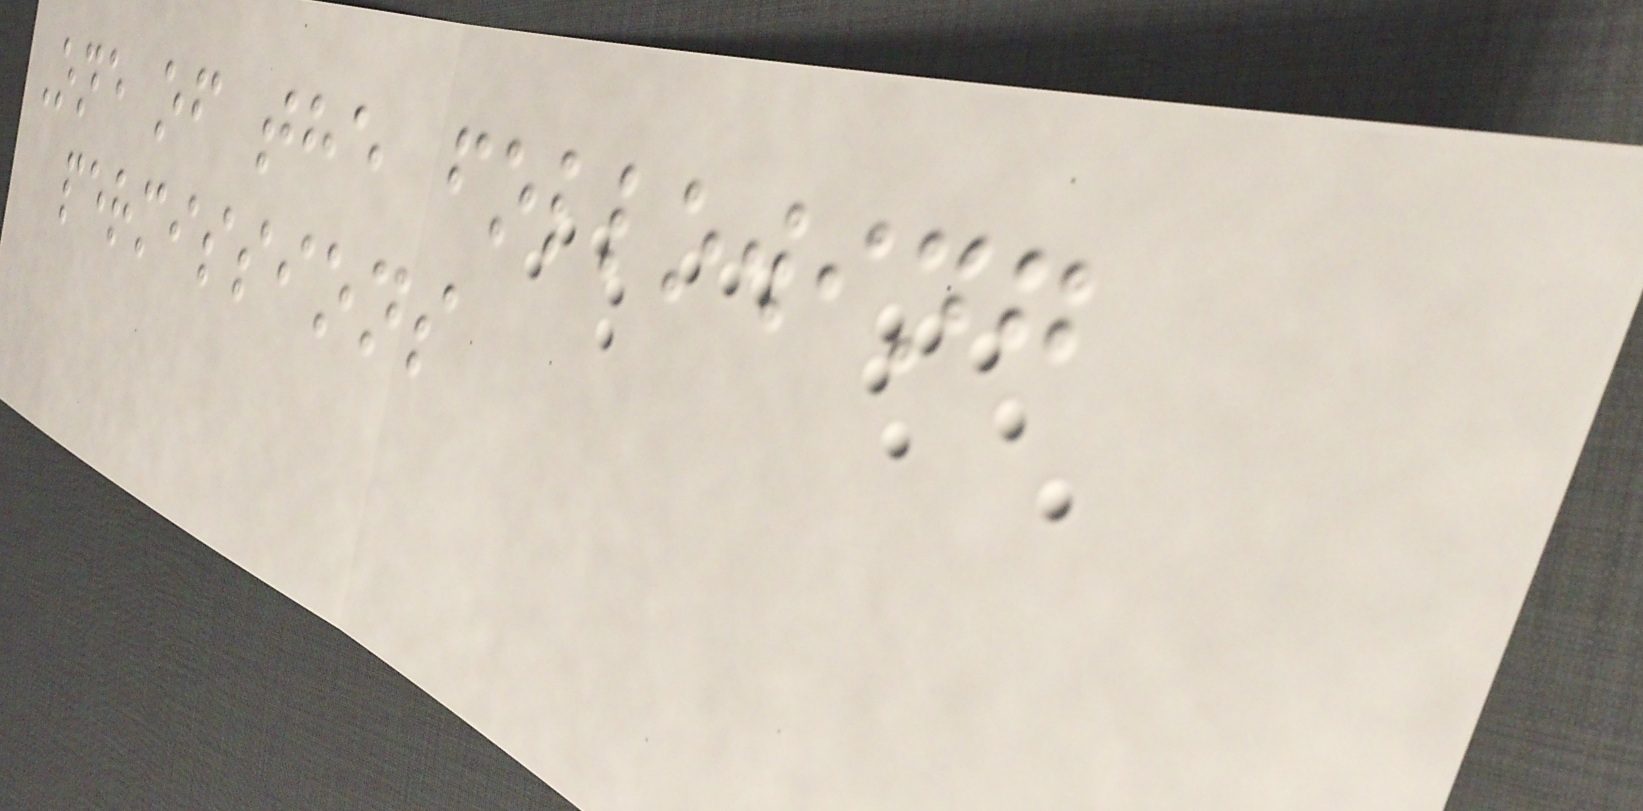One of the following
permissions
